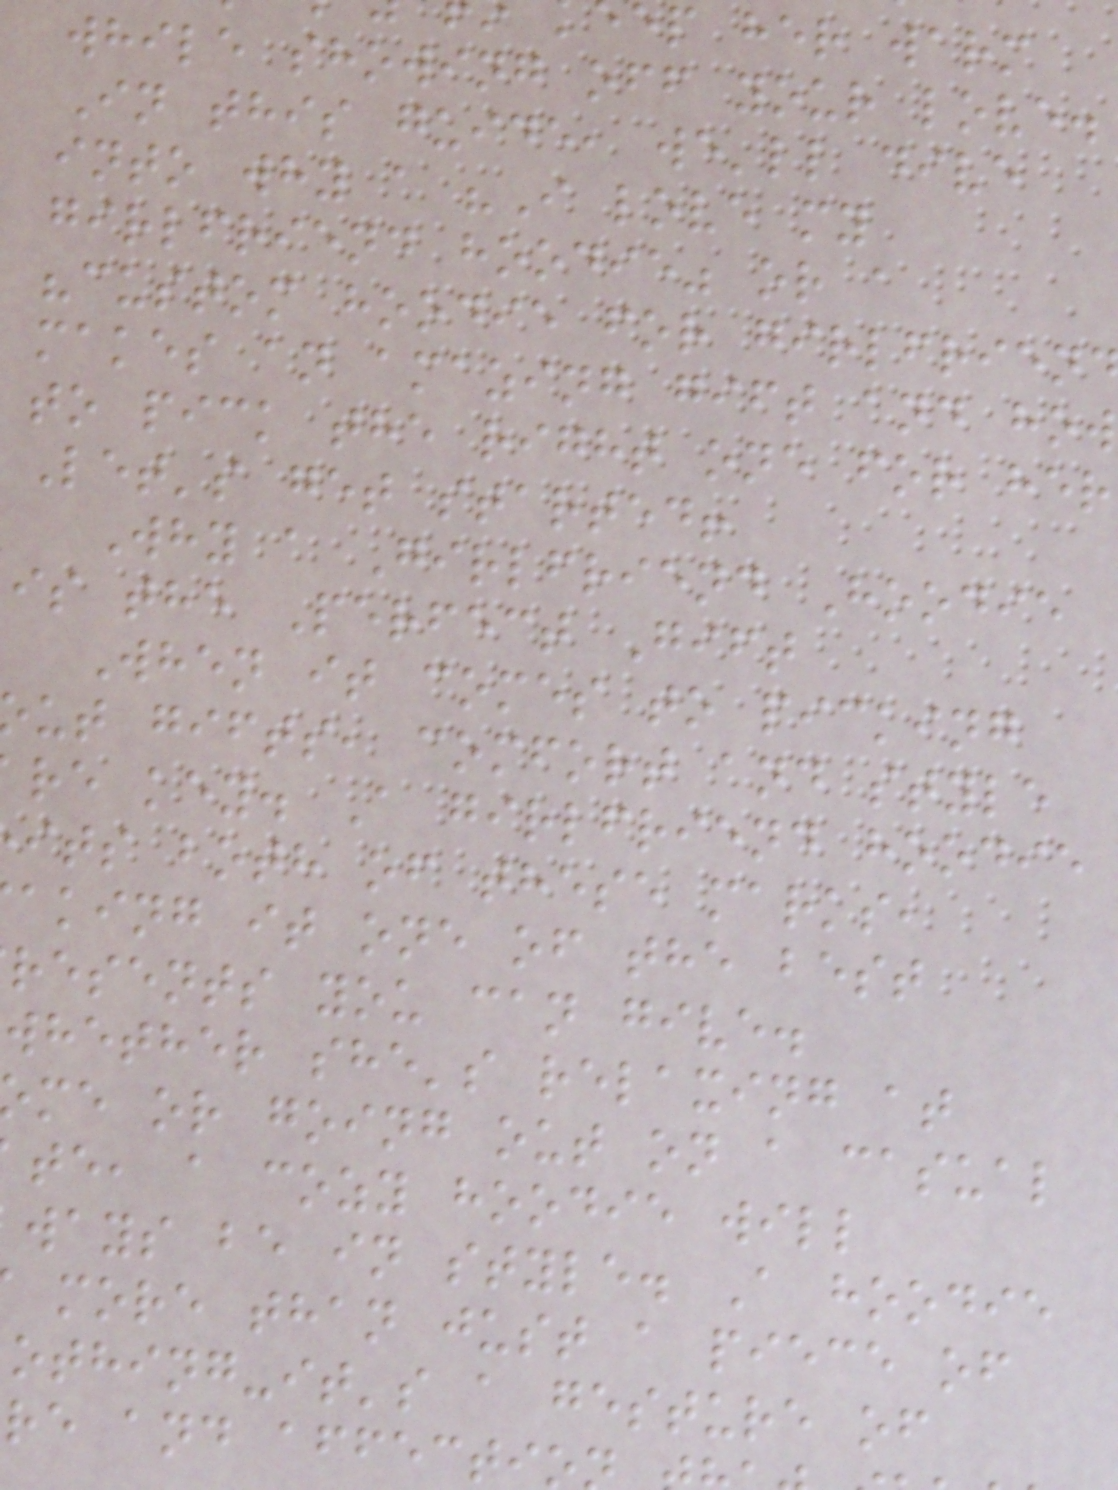ep her warm
while showing off your love.
In this guide, we'll dive
into why a "I love my
girlfriend hoodie" or a
"custom hoodie for girlfrien
makes an amazing gift and how
to pick the right one for her
Let's get started!
Why a Girlfriend Hoodie
is the Perfect Gift
When it comes to picking
ut gifts, comfort and style
re key. A girlfriend hoodie
its both of these marks,
aking it one of the best
resents you can give.
whether she's relaxing at
me or going out on a casual
te, a cozy hoodie will
ways be in style. A hoodie
more than just a piece of
othing-it's a gesture of
re and affecti
